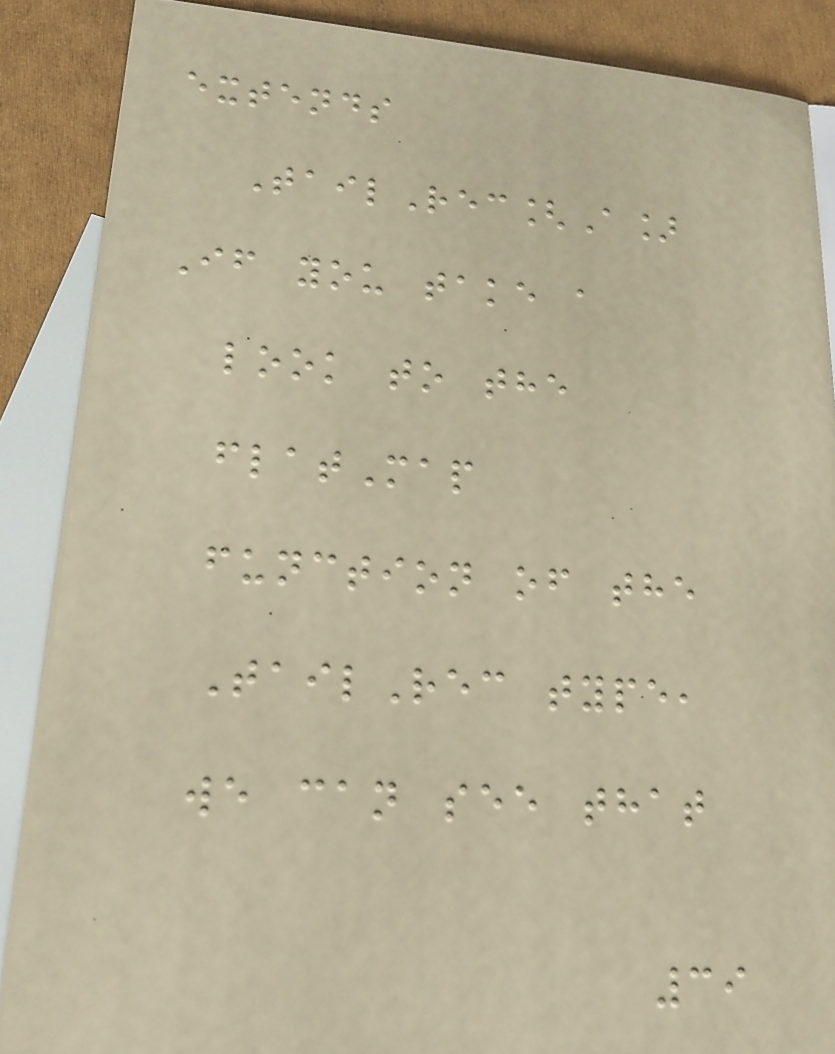extends
TailRec[A]
If you take a
look to the
flatMap
function of the
TailRec type,
we can see that
39
